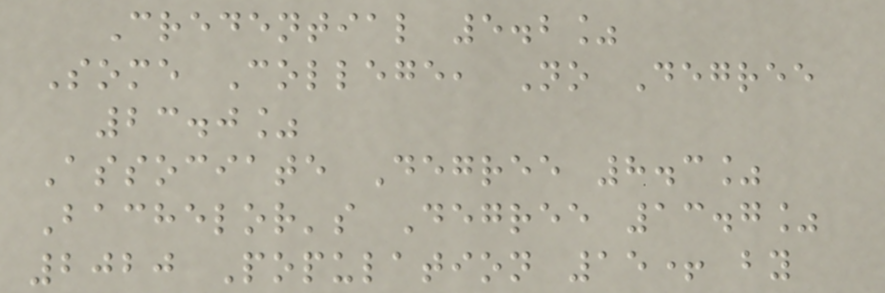Credential 5.2%
Some College, No Degree
23.0%
Associate Degree 8.3%
Bachelor's Degree 13.7%
2020 Population 15+ by
